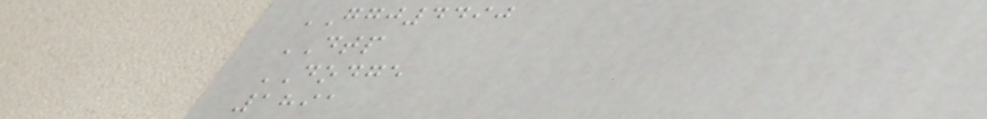GGJ4490
DTP
DODGE
1891
